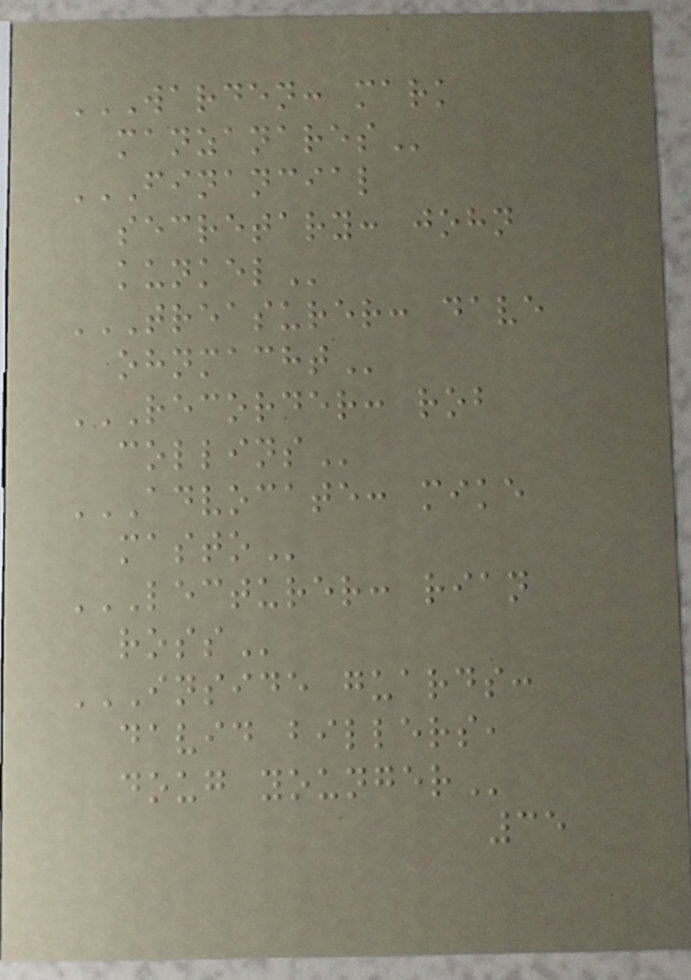WARDEN: MARK
MANZANARES
FINANCIAL
SECRETARY: JOHN
KUNKEL
TREASURER: DAVE
OHNMACHT
RECORDER: ROB
COLLINS
ADVOCATE: MIKE
MASTO
LECTURER: RIAN
ROSS
INSIDE GUARDS:
DAVID BILLERS,
DOUG YOUNGER
35
